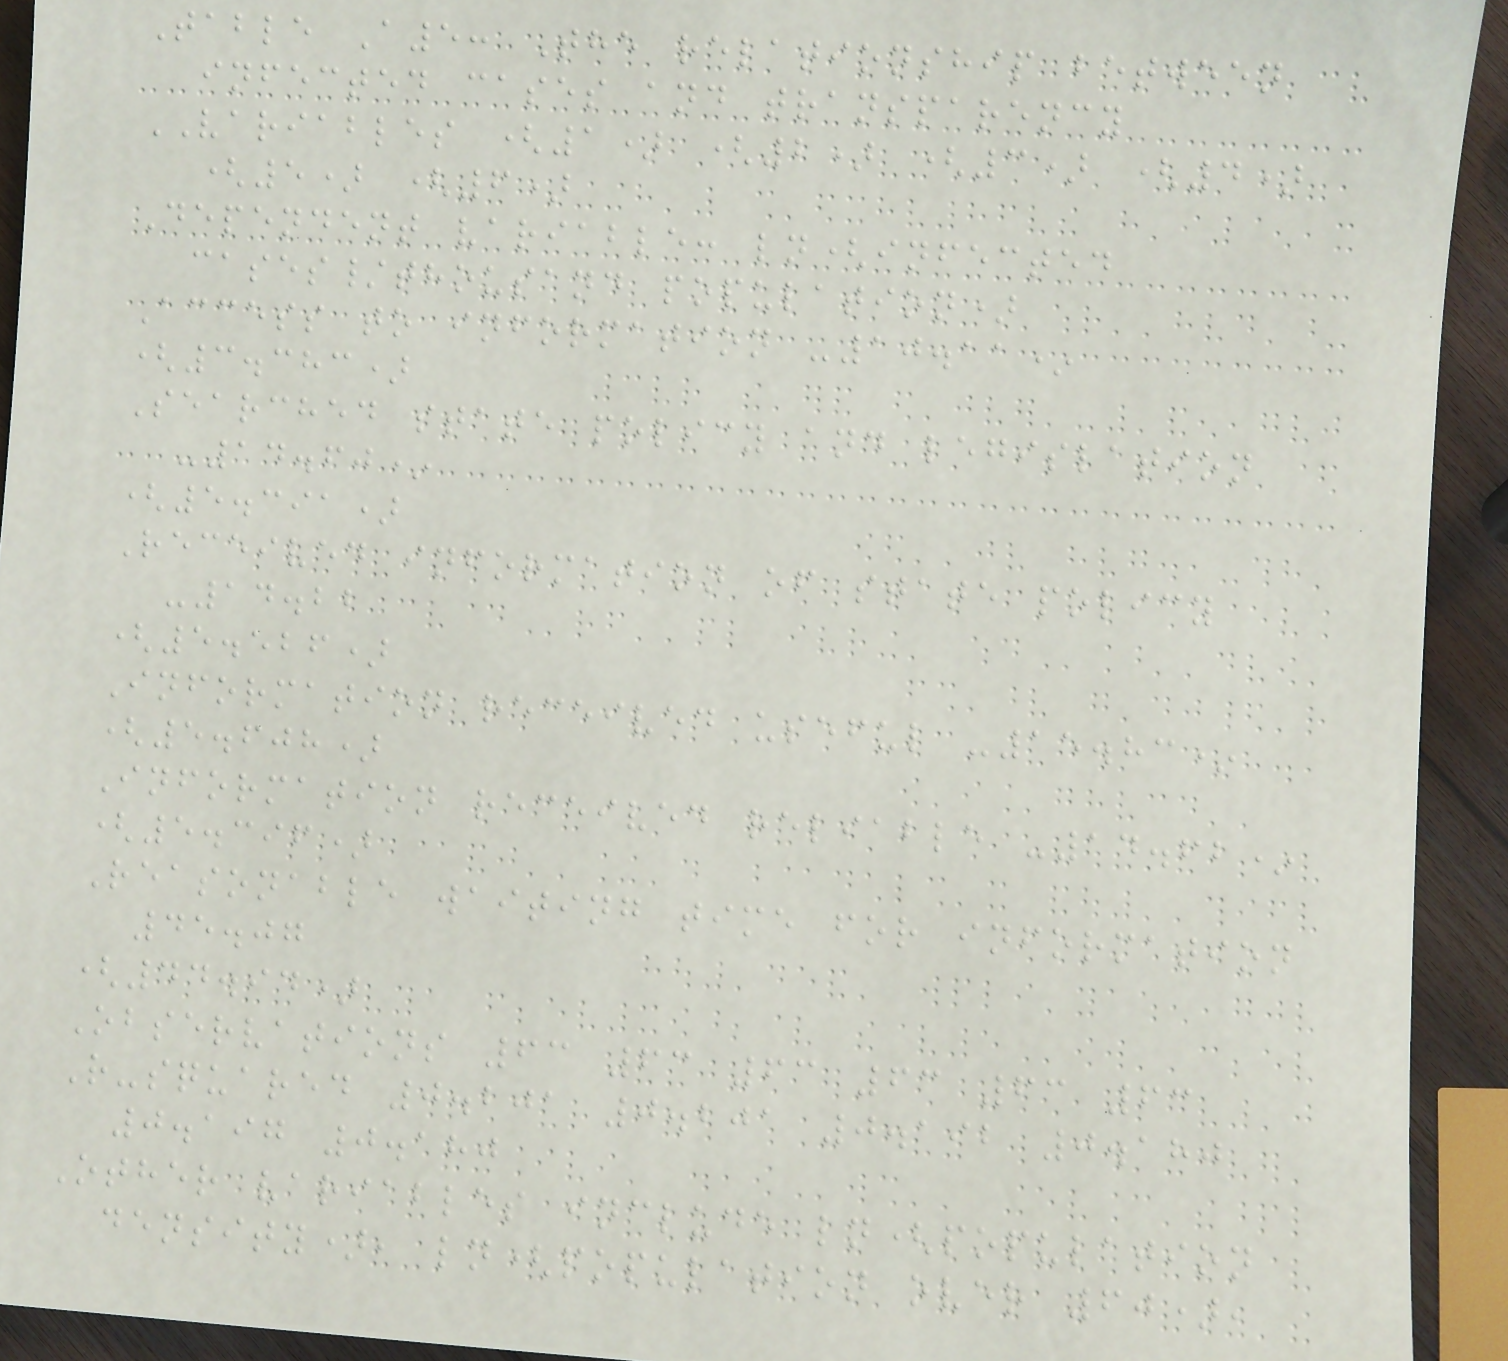Table A5: The relationship between
infected cases and transparency
VARIABLES (1) (2) (3) (4)
(5) (6)
Dependent variable: ln(infected
cases/thousand population)
Access to information -10.11*
(3.383)
Searched state policy and legislation
-14.60*
(5.391)
Received information of state policy
-14.22
(5.526)
Information received useful -15.83*
(5.608)
Information received reliable -14.62*
(5.396)
Reasonable waiting time for information
45.07
(44.94)
Observations 63 63 63 63 63 63
R-squared 0.201 0.201 0.192 0.180
0.197 0.180
Other variables include ln(population
density), ln(population over 60),
